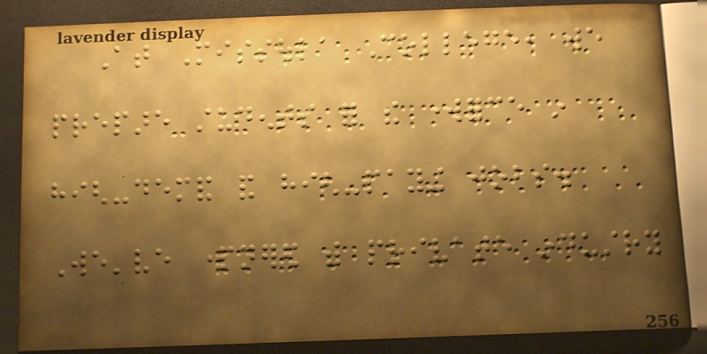At Missoula College, we
prepare students for the workforce in
high-demand and high-paying jobs.
We've partnered with private industry
